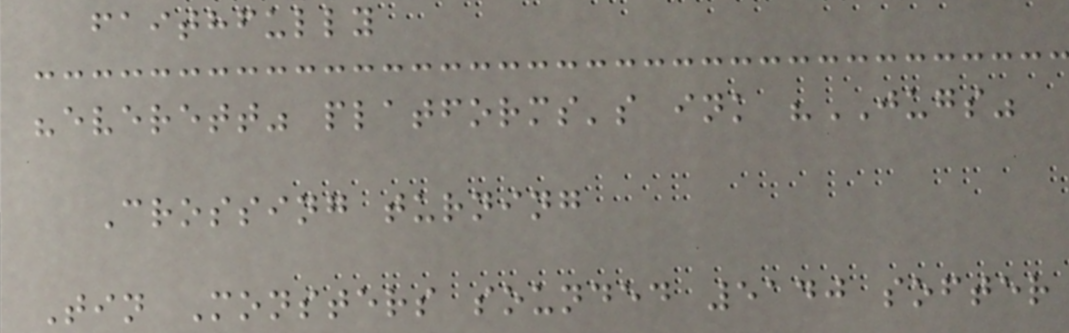faithfully
"everett" platforms's ink "JUGS"
Crossing turning
Tin Monsters sounded 5140 softer
